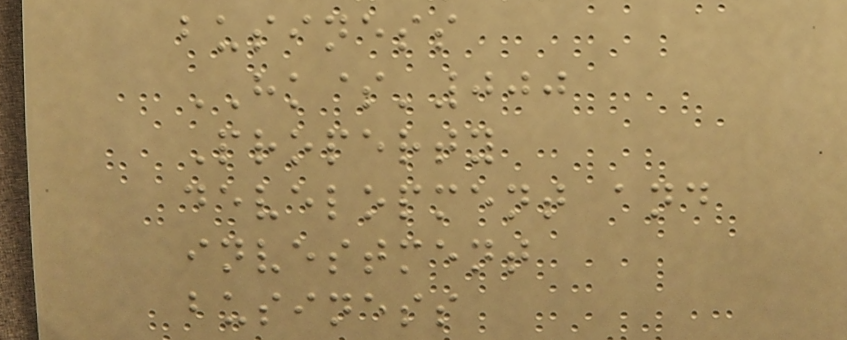business
HK$'000
Property
development and
investment
business
